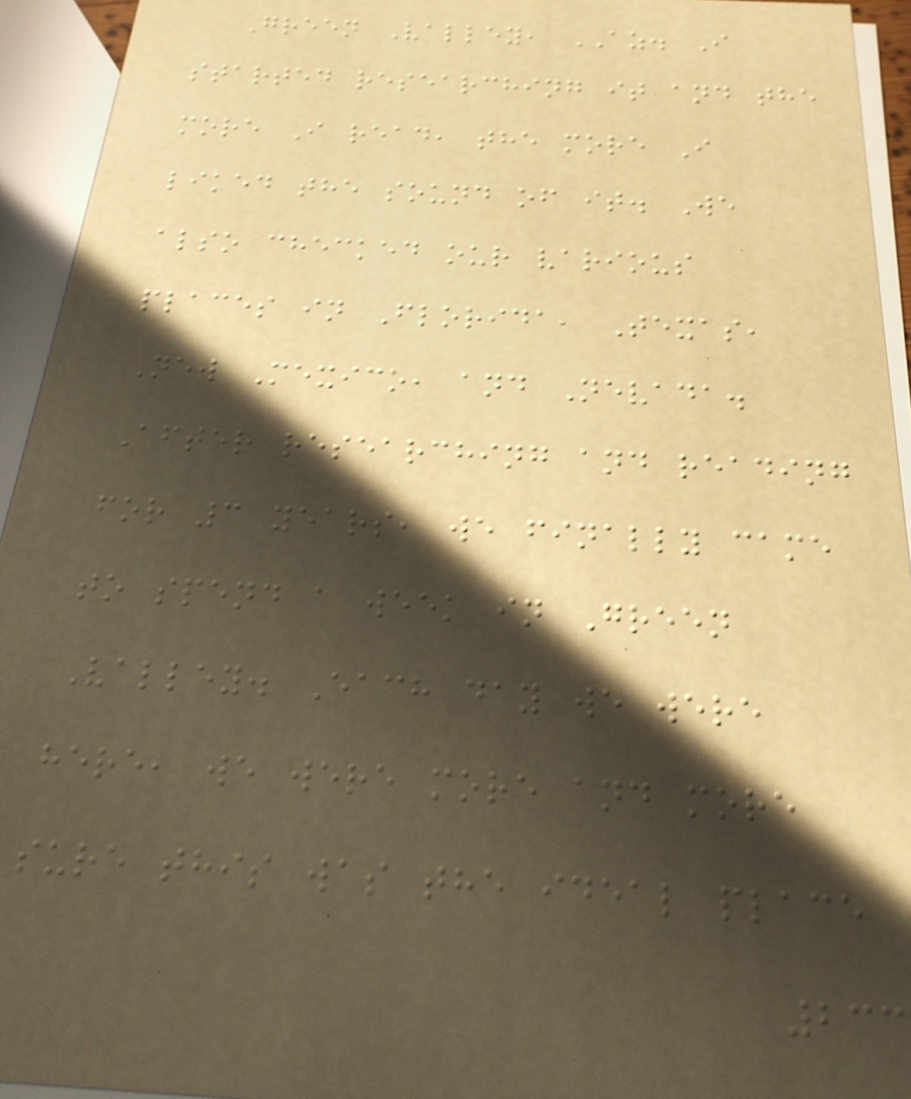Green Valley, AZ. I
started researching it and the
more I read, the more I
liked the sound of it. We
also checked our various
places in Florida, Texas,
New Mexico, and Nevada.
After researching and reading
for 3 years, we finally came
to spend a week in Green
Valley. Each day we were
here, we were more and more
sure this was the ideal place
233
